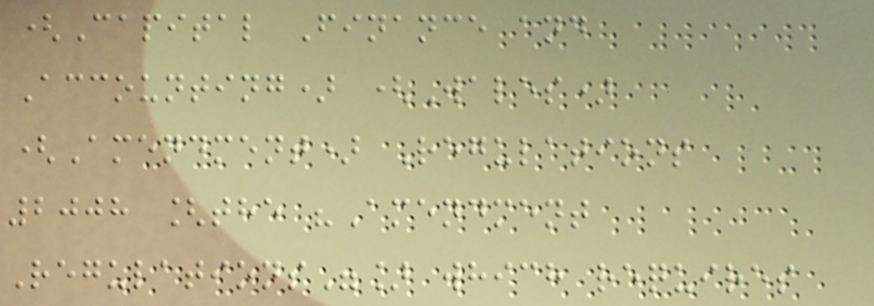(Capital Finance and
Accounting) (Wales)
(Amendment) Regulations
2008 [the "Amendment
Regulations"] which requires
